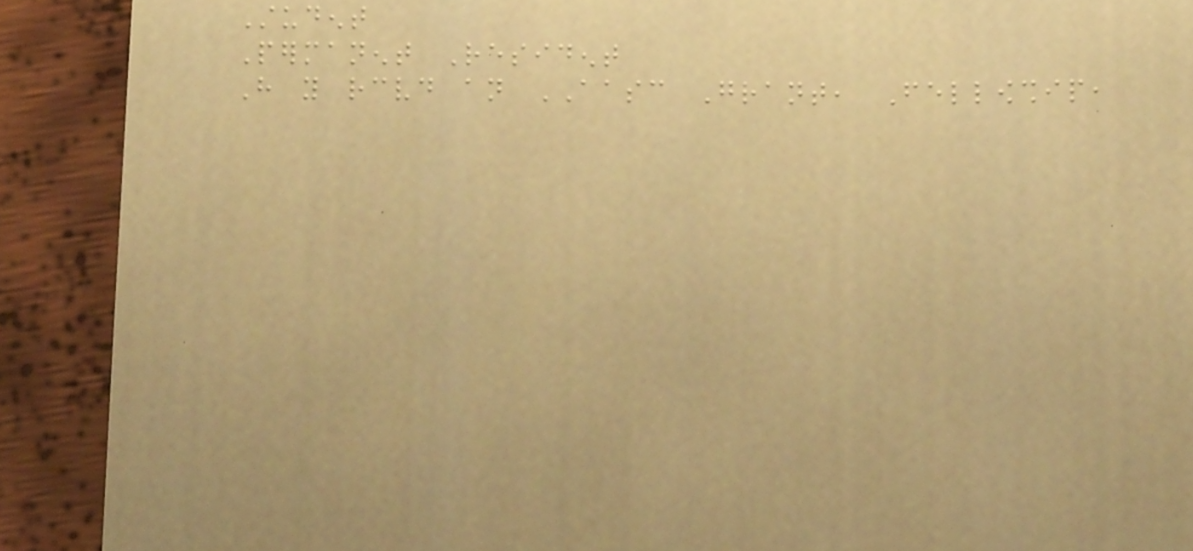Student
Permanent Resident
Have you received an AASC Grant, Fellowship,
